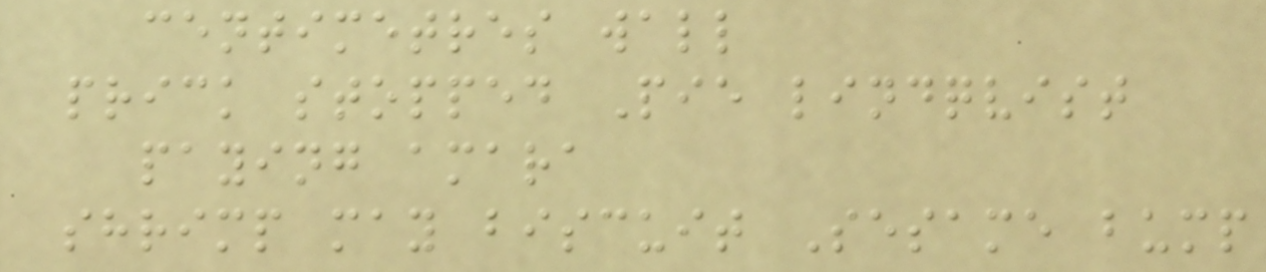centimetres wall
prick stopped Pie lindqvist
paying amara
shrimp may biscuit Sesame bump
